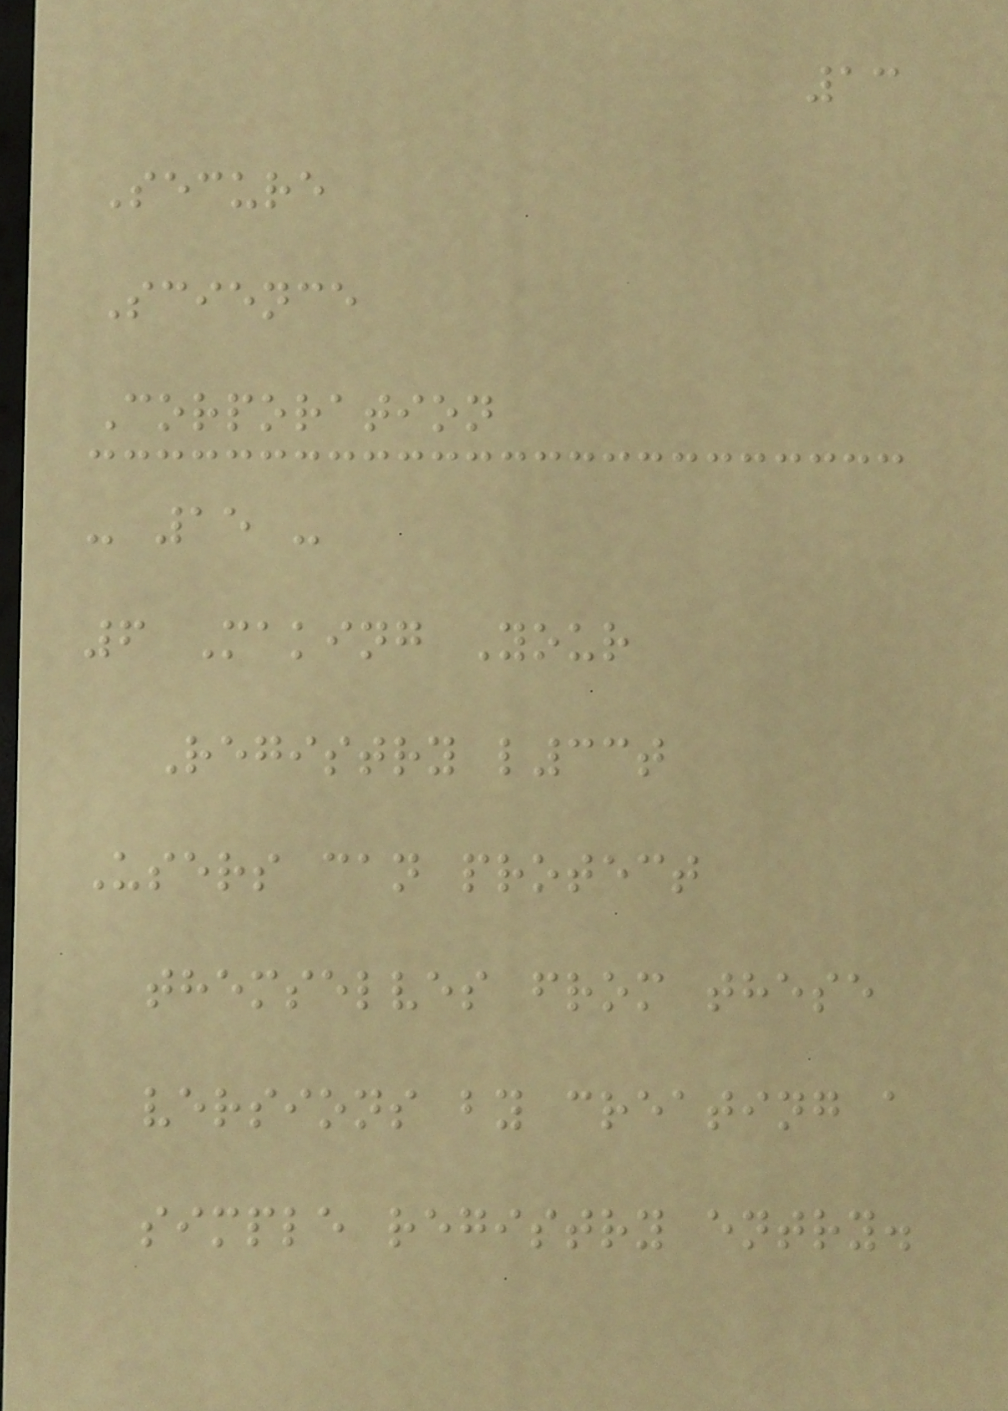13
Secure
Science
Corporation
- 15 -
6 Making Your
Registry l33t
Users can protect
themselves from these
versions by creating a
simple registry entry.
